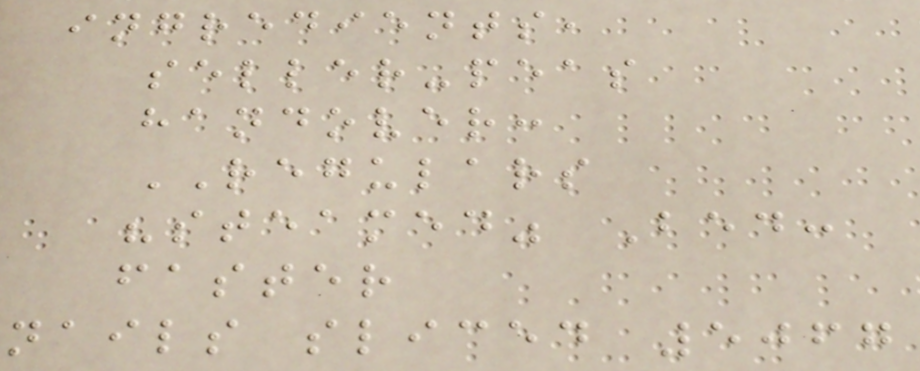ingredients,
seller-peas
handover:
REGULARS
"steamed" Bed:
faster
nails sliced 5067
